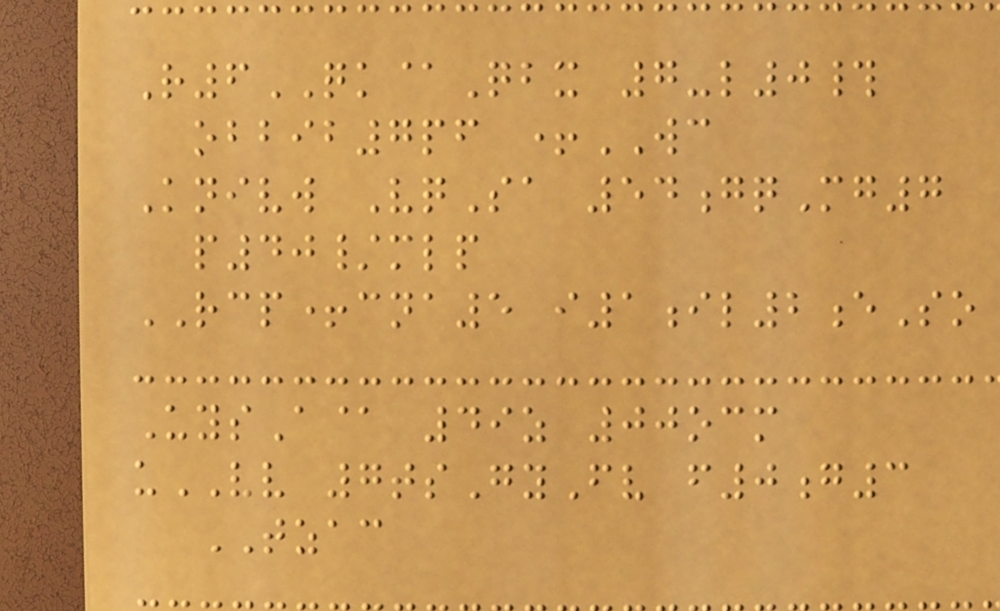R6QK@Qbx 7-l0#
obbib7pf +WC
Knivw VqSa 54gqMg7
p40/mlp
RCP+cna5 i1il2eSo
UysA@ 49z 00ocm
uVV 7tsGyFv f0g3
TZAC
